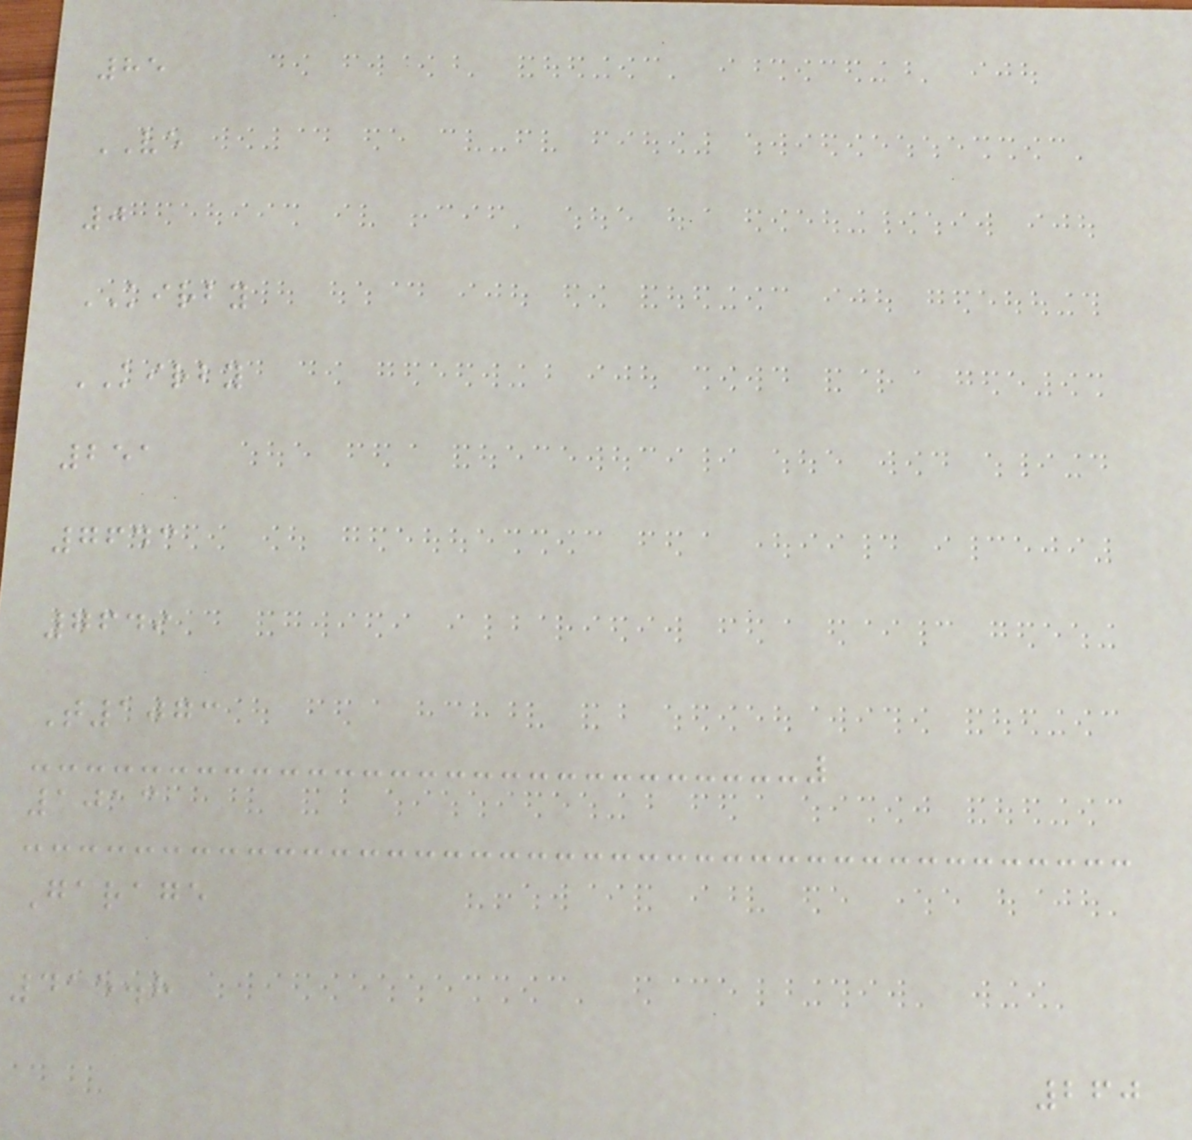85
VE
0
KIRBY
KIRBY
251
7643
7649
T1073
1013
Garage
415.8
260
